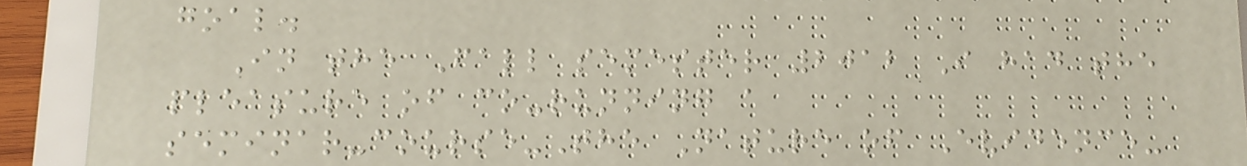goal.
In the Fall semester 2012 I had the
pleasure of co-running a
seminar-course-The Nature of Evidence-
